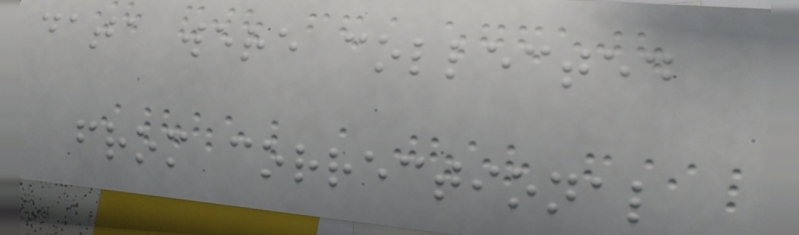data were collected
from correctional
